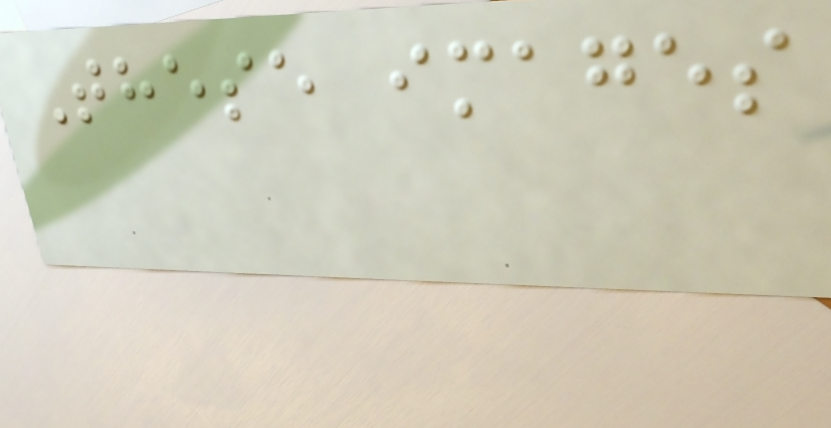These images
